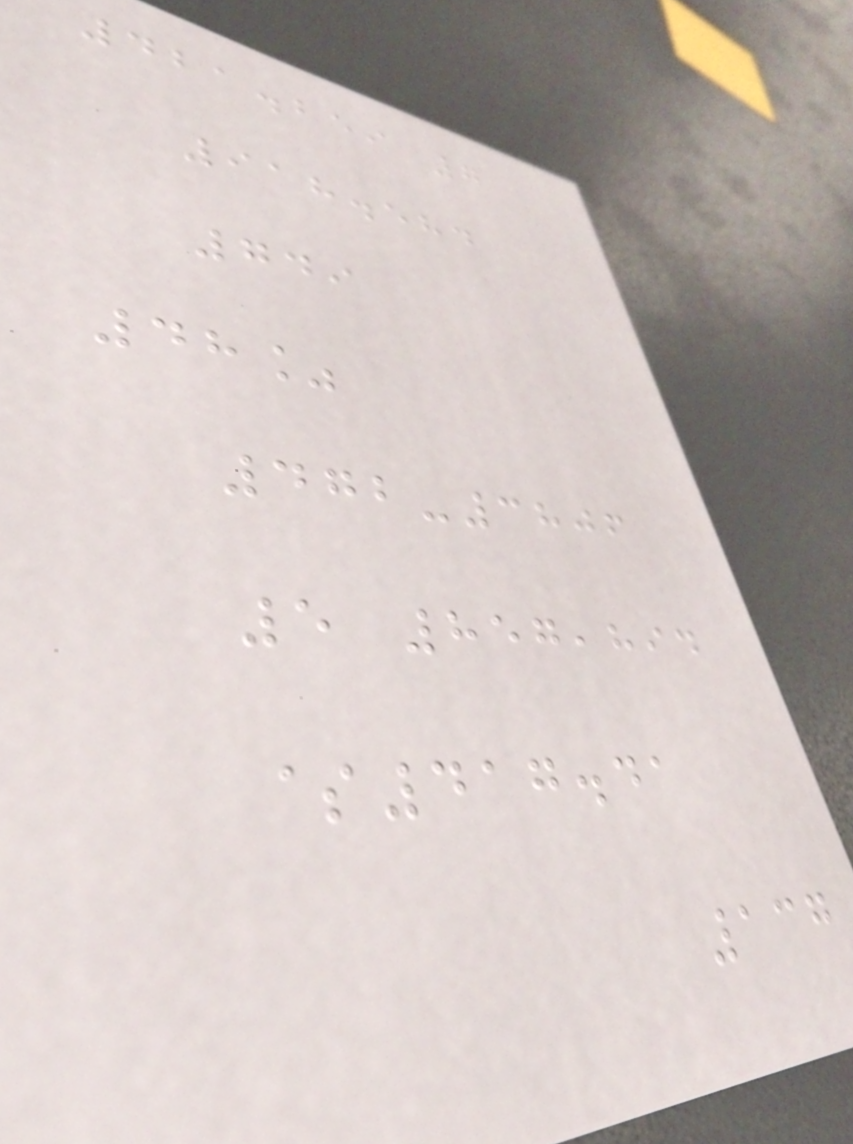421.259 7
918.584
749
48%
472-3806
5 857,894
$417.41
137
